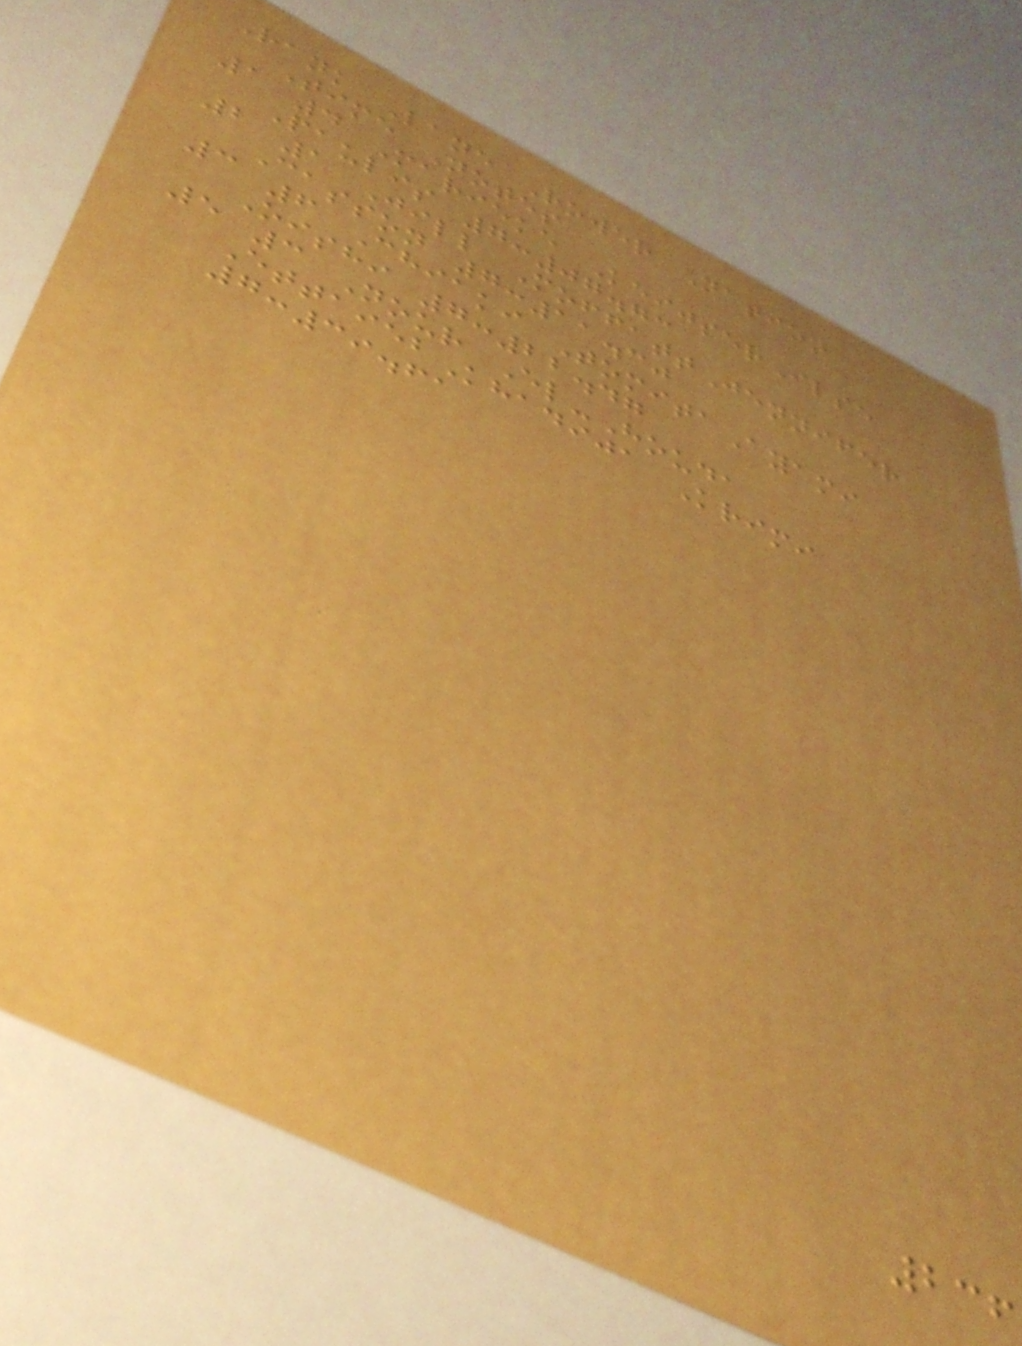Rank Lane Rower Nation
Time Notes
1 4 Marieke KeijserIlse
Paulis 7:07.73
2 1 Jill MoffattJennifer
Casson 7:11.30
3 6 Chiaki TomitaAyami
Oishi 7:22.47
5 3 Nour El-Houda
EttaiebKhadija Krimi
7:39.61
236
